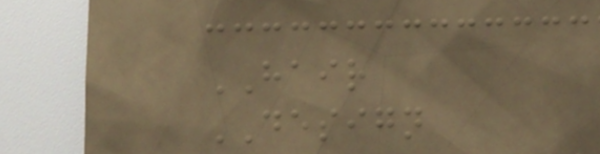HAIR
DESIGN
